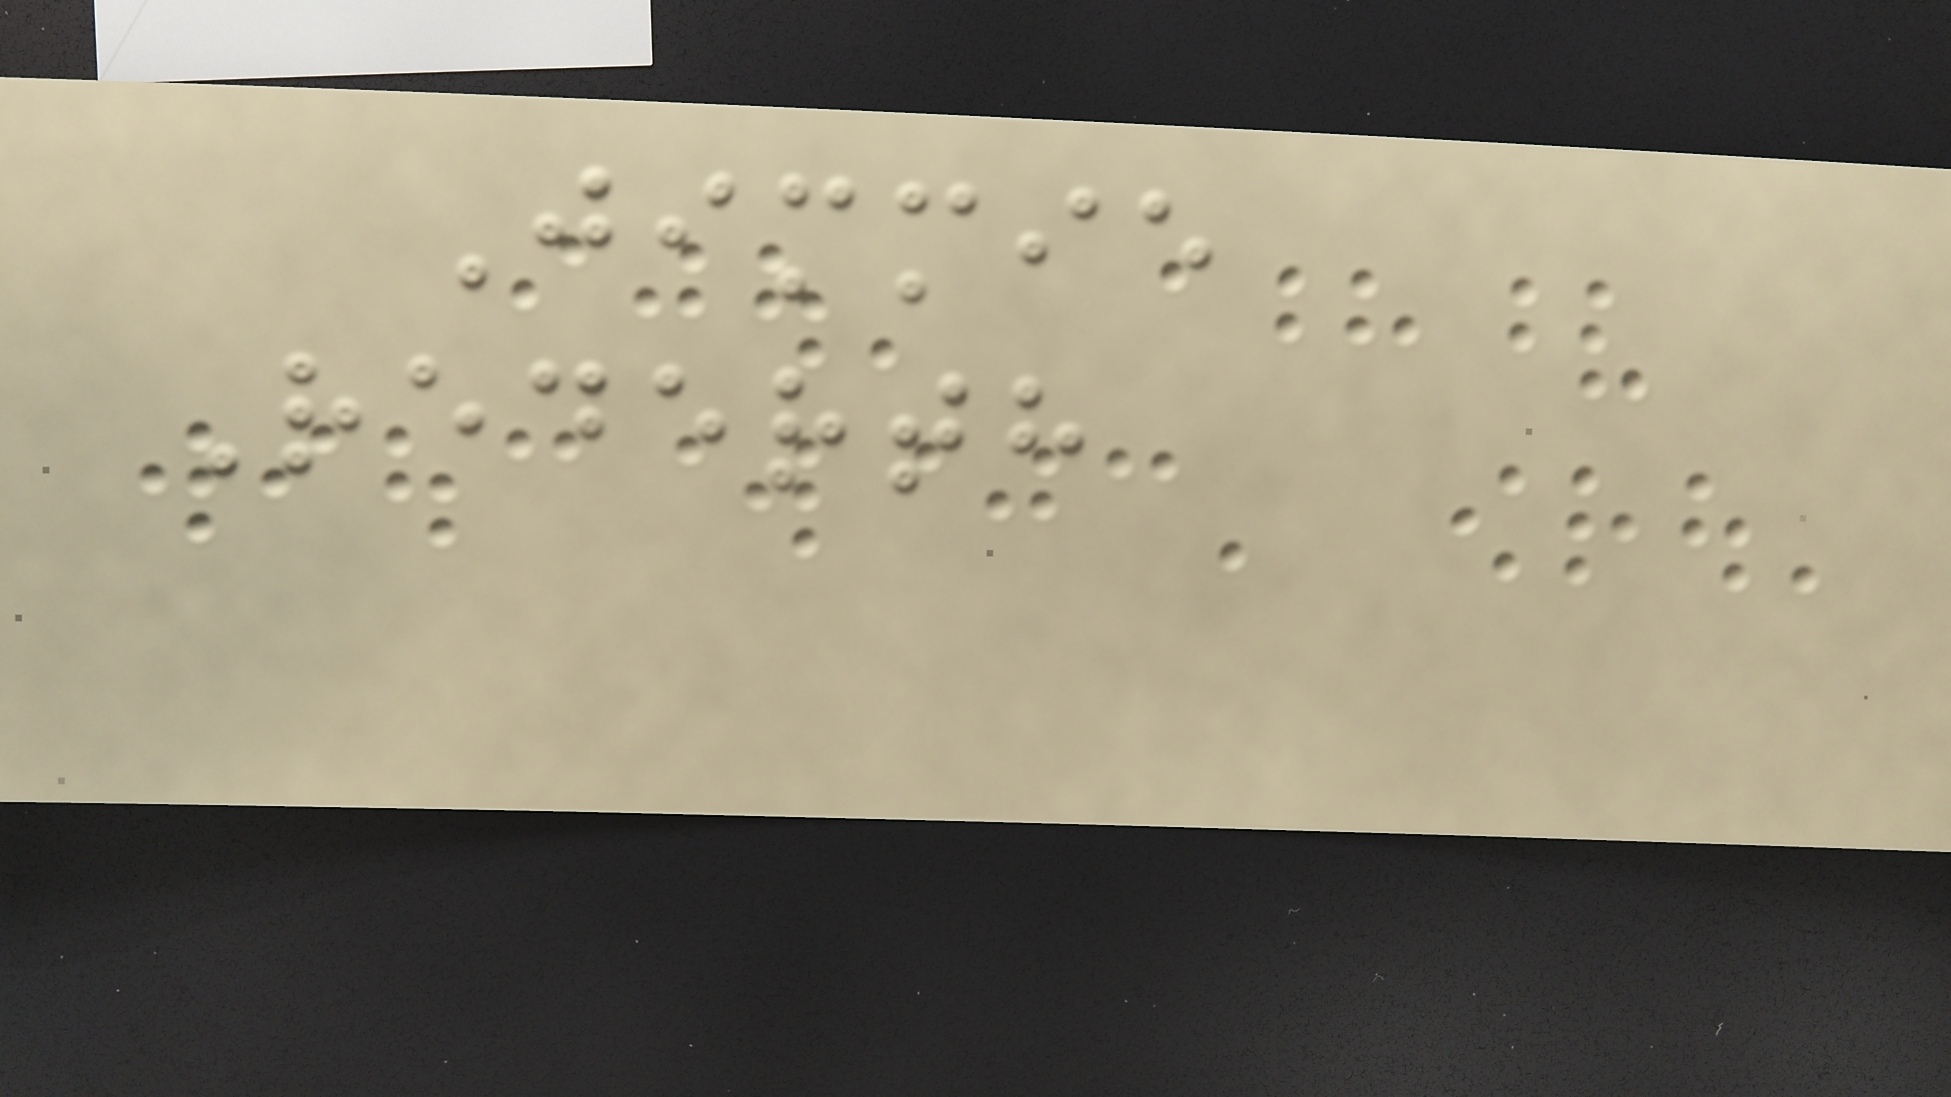Jimmie
Rederth
